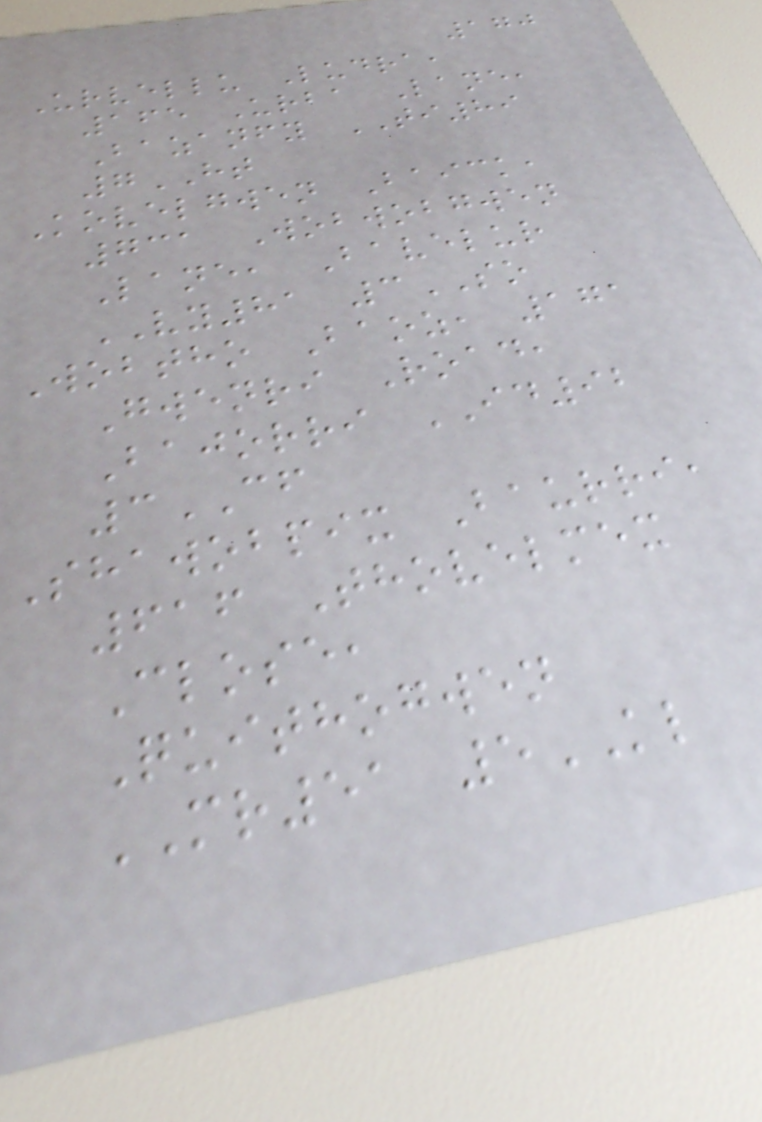170
Urvellu Ludra,
165 Urba Lane,
Bazanfy TI89
7HT
Kovelgwen Baick,
731 Wobwobgwen
Lane, Bavelur
VY81 3SO
Wobtho Baoz, 171
Gwenri Road,
Bajorri ID92
3CF
Shawobpix Baurri,
616 Thovelmex
Close,
Quithogwen
MR51 5KL
